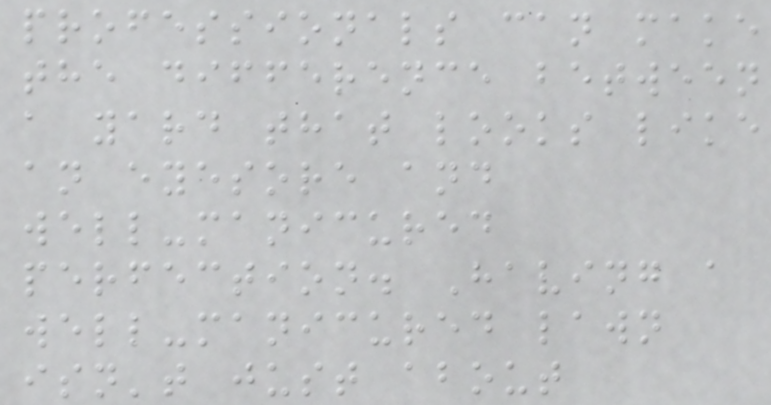professionals can make
the difference between
a yard that looks like
an eyesore and
well-manicured
perfection. Having a
well-manicured lawn
isn't just about
